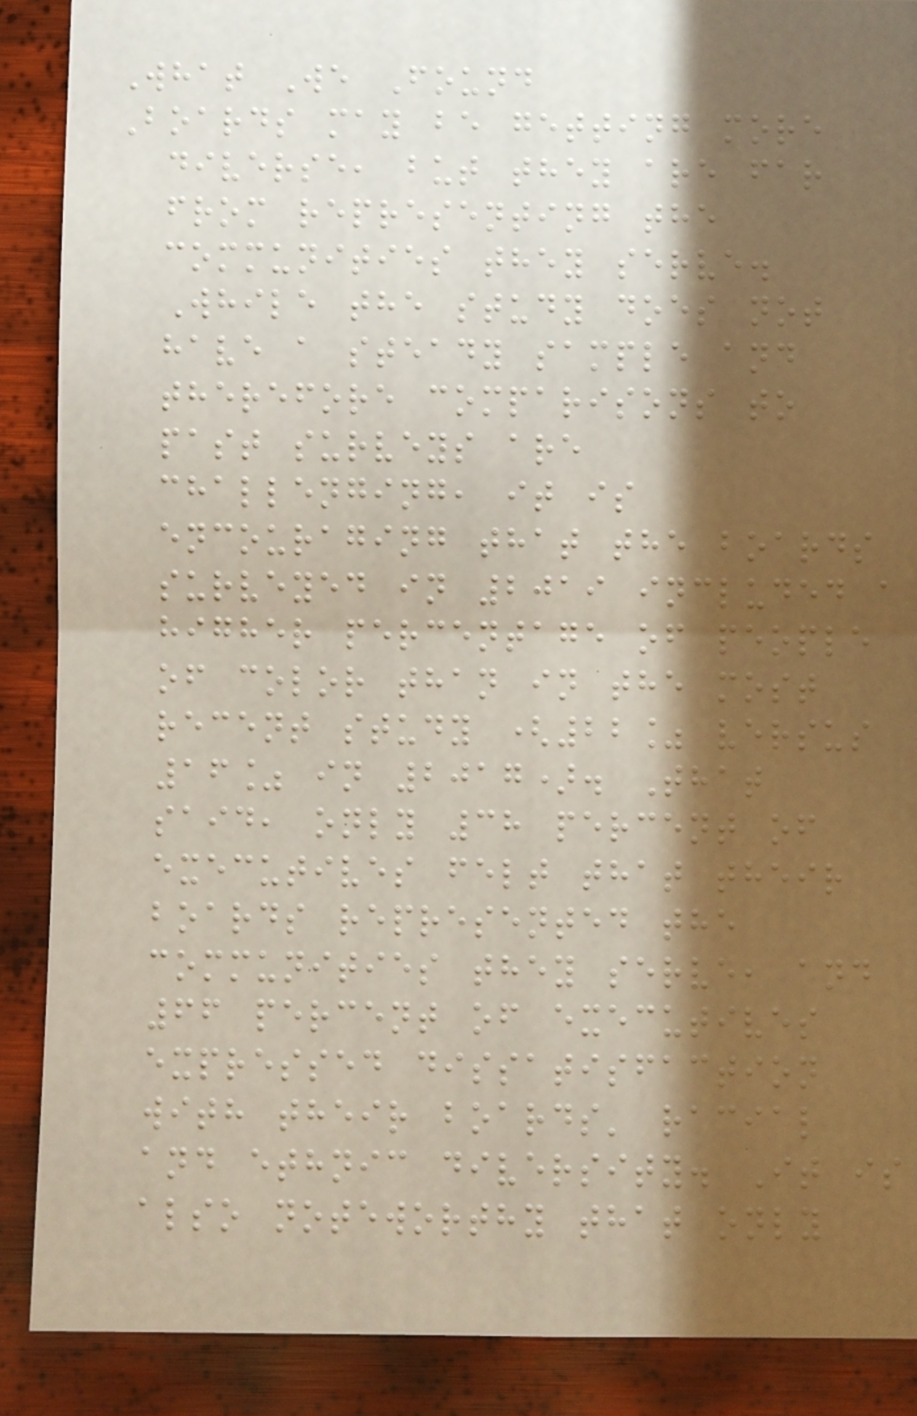What We Found
Boards may be getting more
diverse, but they are far
from representing the
communities they serve.
While the study does not
have a steady sample and
therefore comparisons to
past surveys are
challenging, it is
encouraging that the boards
surveyed in 2019 included a
higher percentage of people
of color than in the most
recent study (22% versus
16% in 2017). That
said, only 38 percent of
executives felt that their
boards represented the
communities they serve, and
66 percent of executives
expressed dissatisfaction
with their boards' racial
and ethnic diversity. It is
also noteworthy that only
